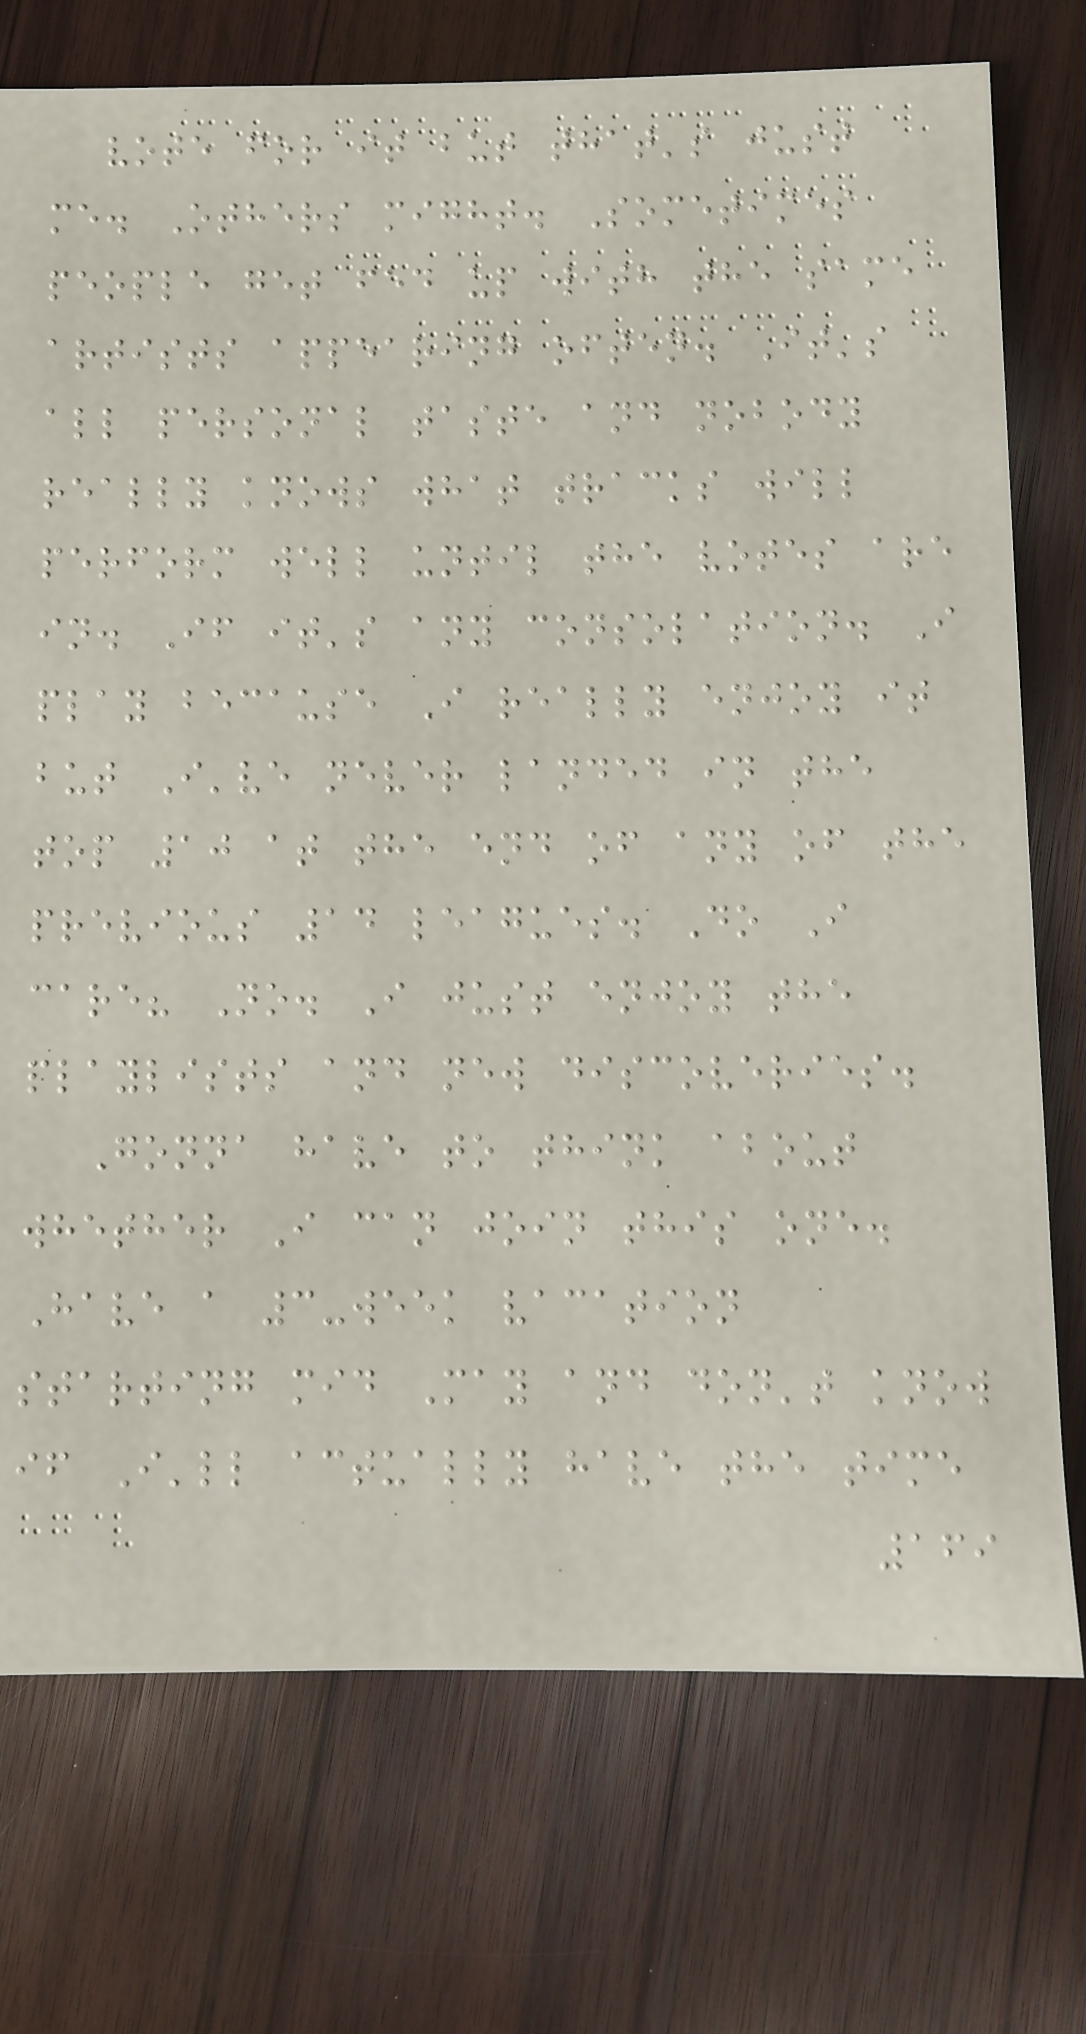vote for it but that's just
me. Others might. Sometimes
people get fed up with the same
artists appearing often. It's
all personal taste and nobody
really knows what tracks will
perform well until the votes are
in. If it's any consolation. I
play because I really enjoy it
but I've never landed in the
top 10 at the end of any of the
previous 14 leagues. Do I
care? No. I just enjoy the
playlists and new discoveries.
Gonna have to think about
whether I can join this one.
Have a 3-week vacation
starting mid May and don't know
if I'll actually have the time
169
